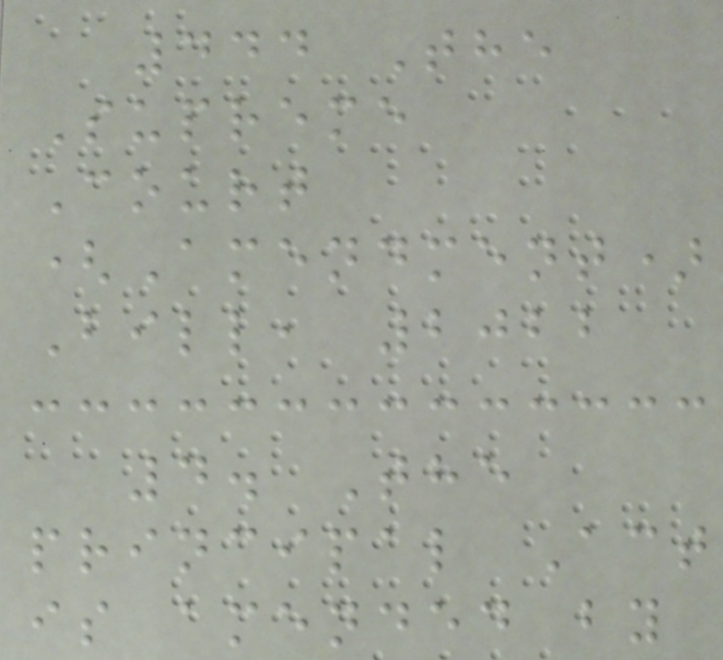444 The
Supreme
Court
(Amendment)
Bill, 2022
4. The
principal Act
is amended by
